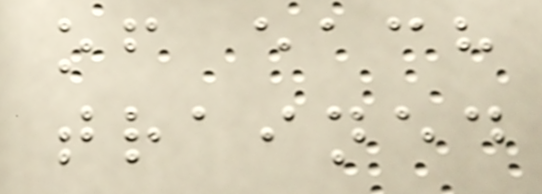of each
trained
